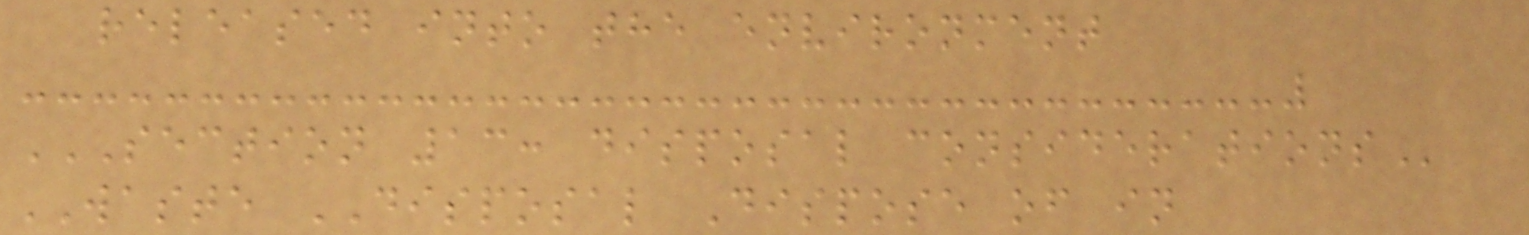released into the environment
SECTION 13: DISPOSAL CONSIDERATIONS
WASTE DISPOSAL Dispose of in
